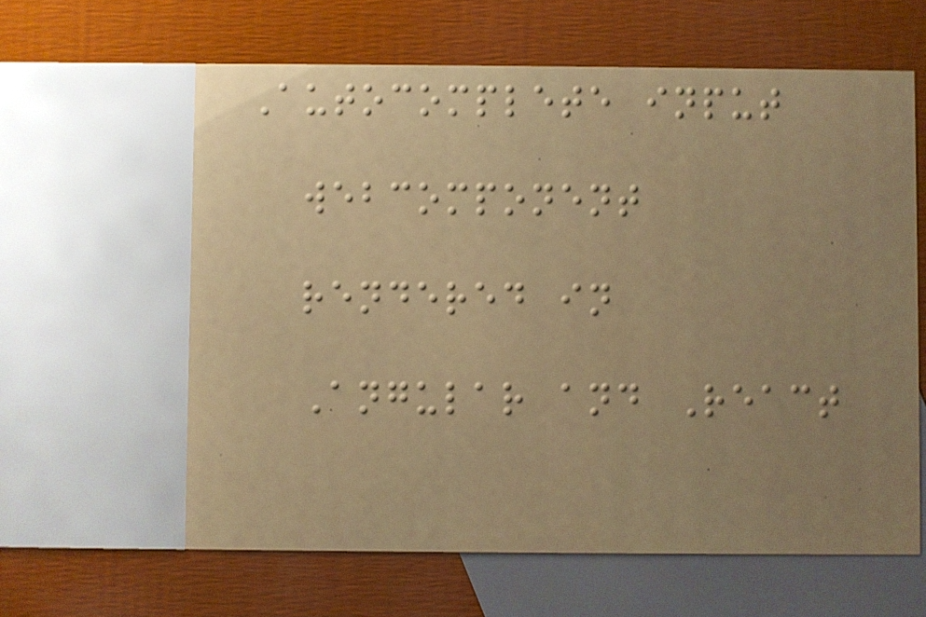Autocomplete input
webcomponent
rendered in
Angular and React
